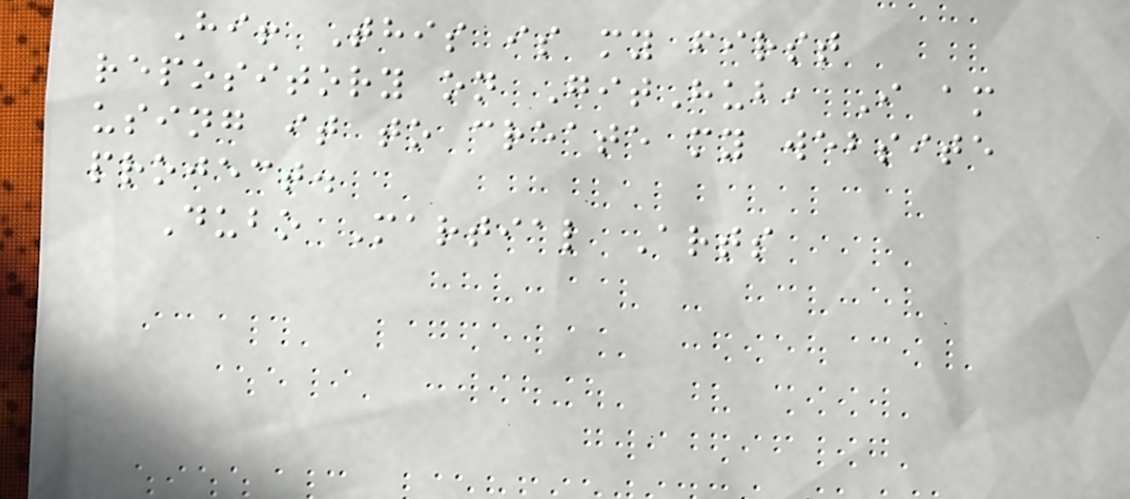Hi! This is my first
repository on GitHub, I am
using it to create my website
project.
Dubo Martial Arts
